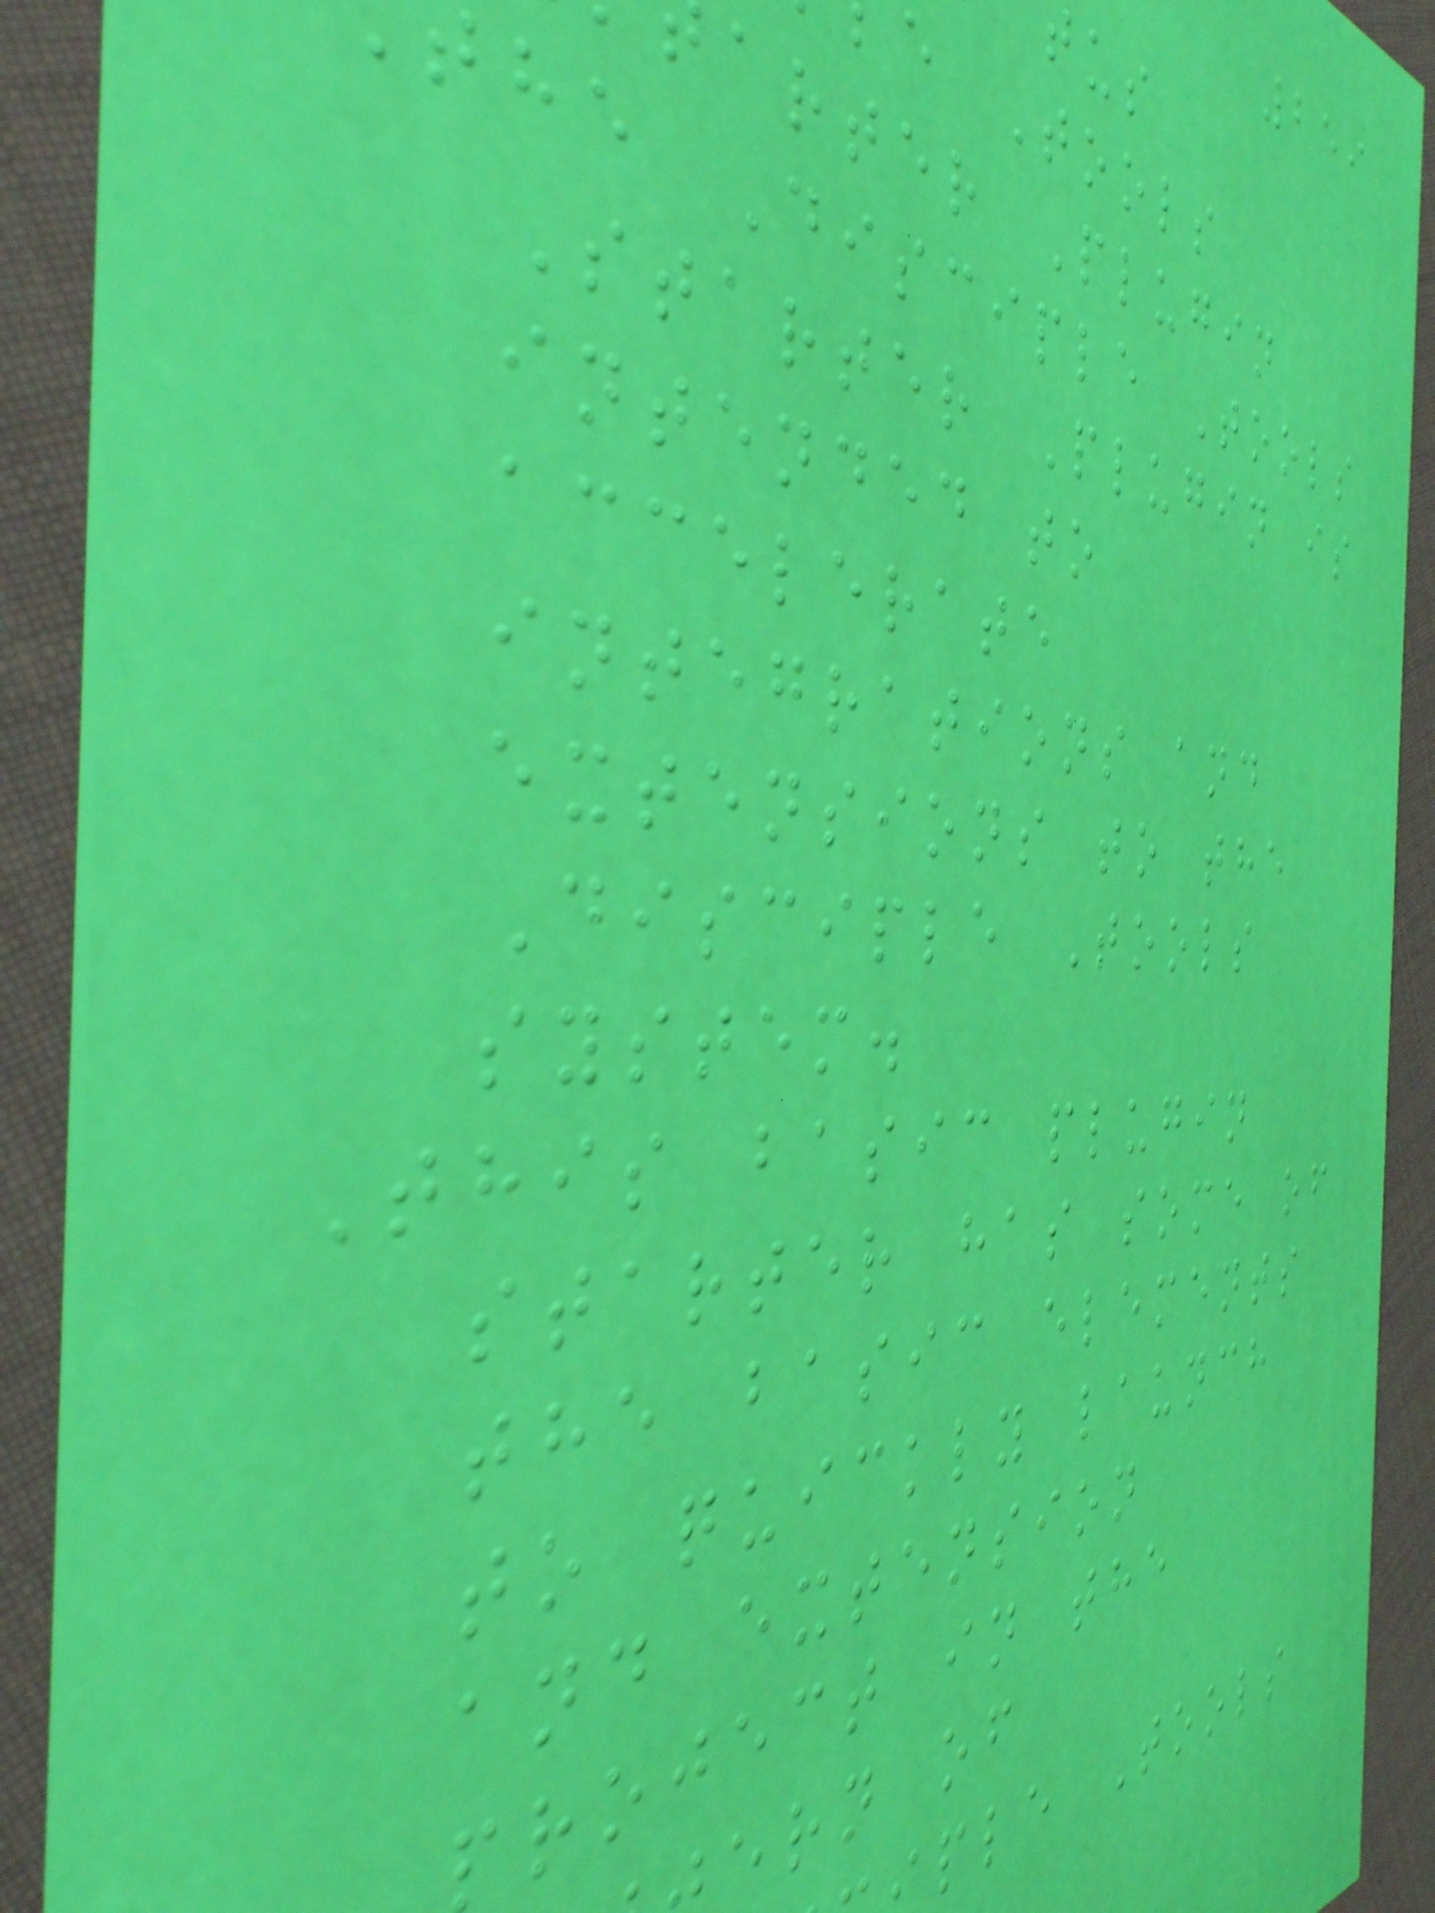259
e Tools
arter Plugin
he Disciple Tools
Starter Plugin is
intended to
accelerate
integrations and
extensions to the
Disciple Tools
system.
This basic plugin
starter has some of
the basic elements
to quickly launch
and extension
roject in the
ern of
ple Tools
